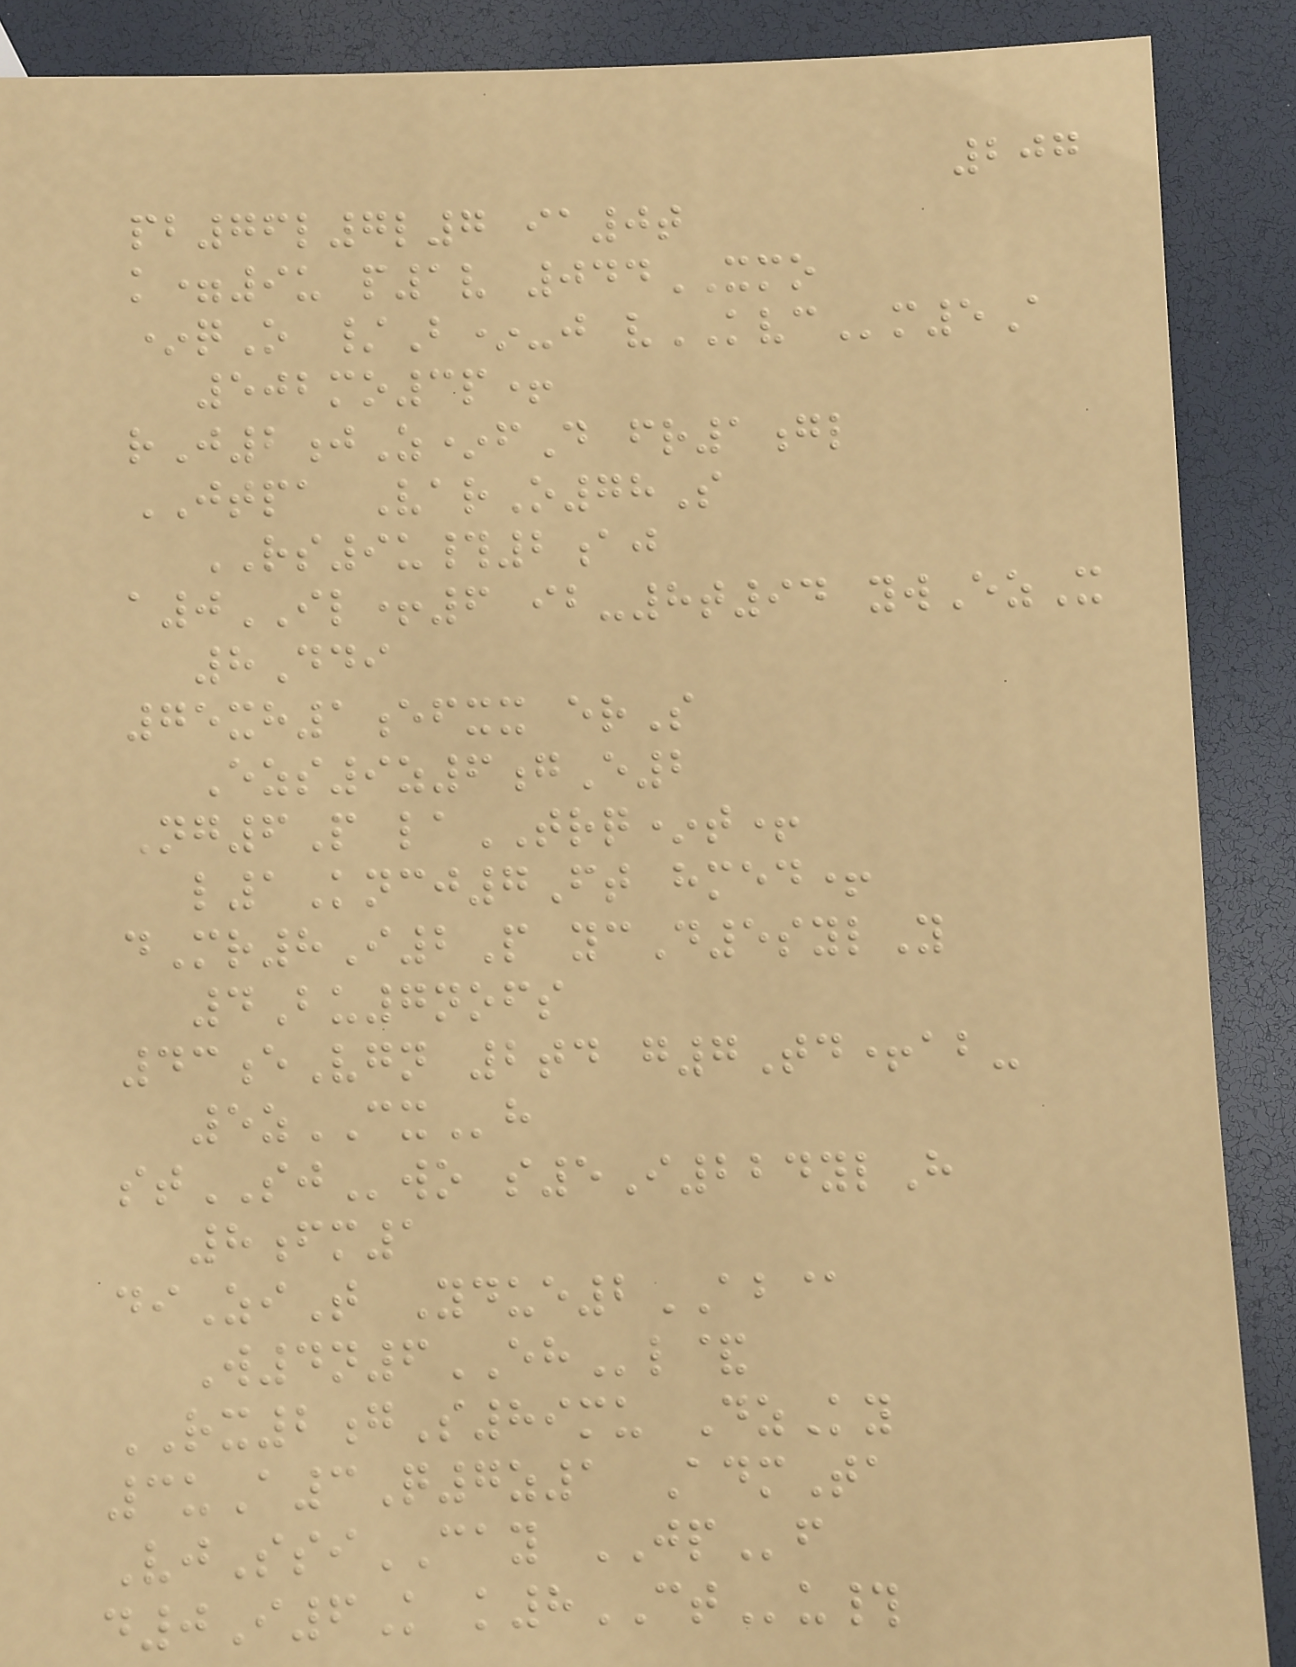207
pb76l7l7 ia0t
k=9u p1v 044XMO
*qO /B*-j vKVCm5A
502mo3p+
rJ2jZ*fD fr1gl
JTPA VarO78S
RS9u#2aj
a0IL+6 ib-8t94 ywEzX
8Ddi
75xh1efxx erS
Ezs9z6gE2
Ng6P laTRQ*t+
l1Kncj7Ft hmed+
dMr8I2P ycD5sylY
4Bu7nofs
43eVgn 2td g7Td+ab-
5zCXh
stSJwo s5I224ylH
8fm1
diZiT Ydue2AB@
W4n6EHl&
RX2gS89mu DzKy
3uA3Q7z1 AdmTa
VjSsiCAY JPf
d0I6K k8CTu#
